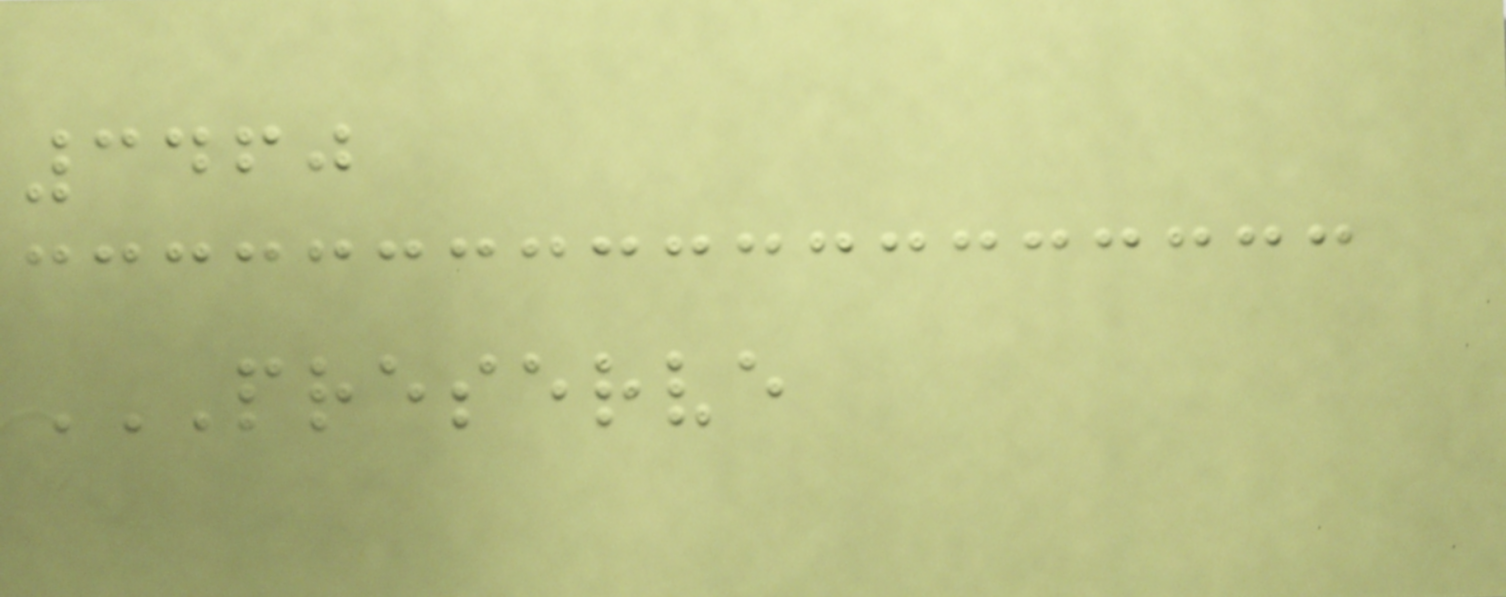3460
PRESERVE
